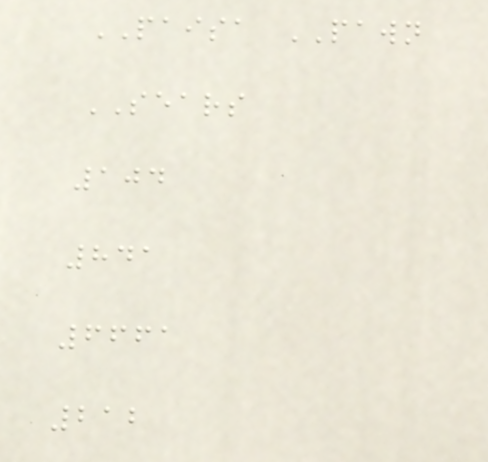PAISA PAWN
SEARS
104
841
6661
212
